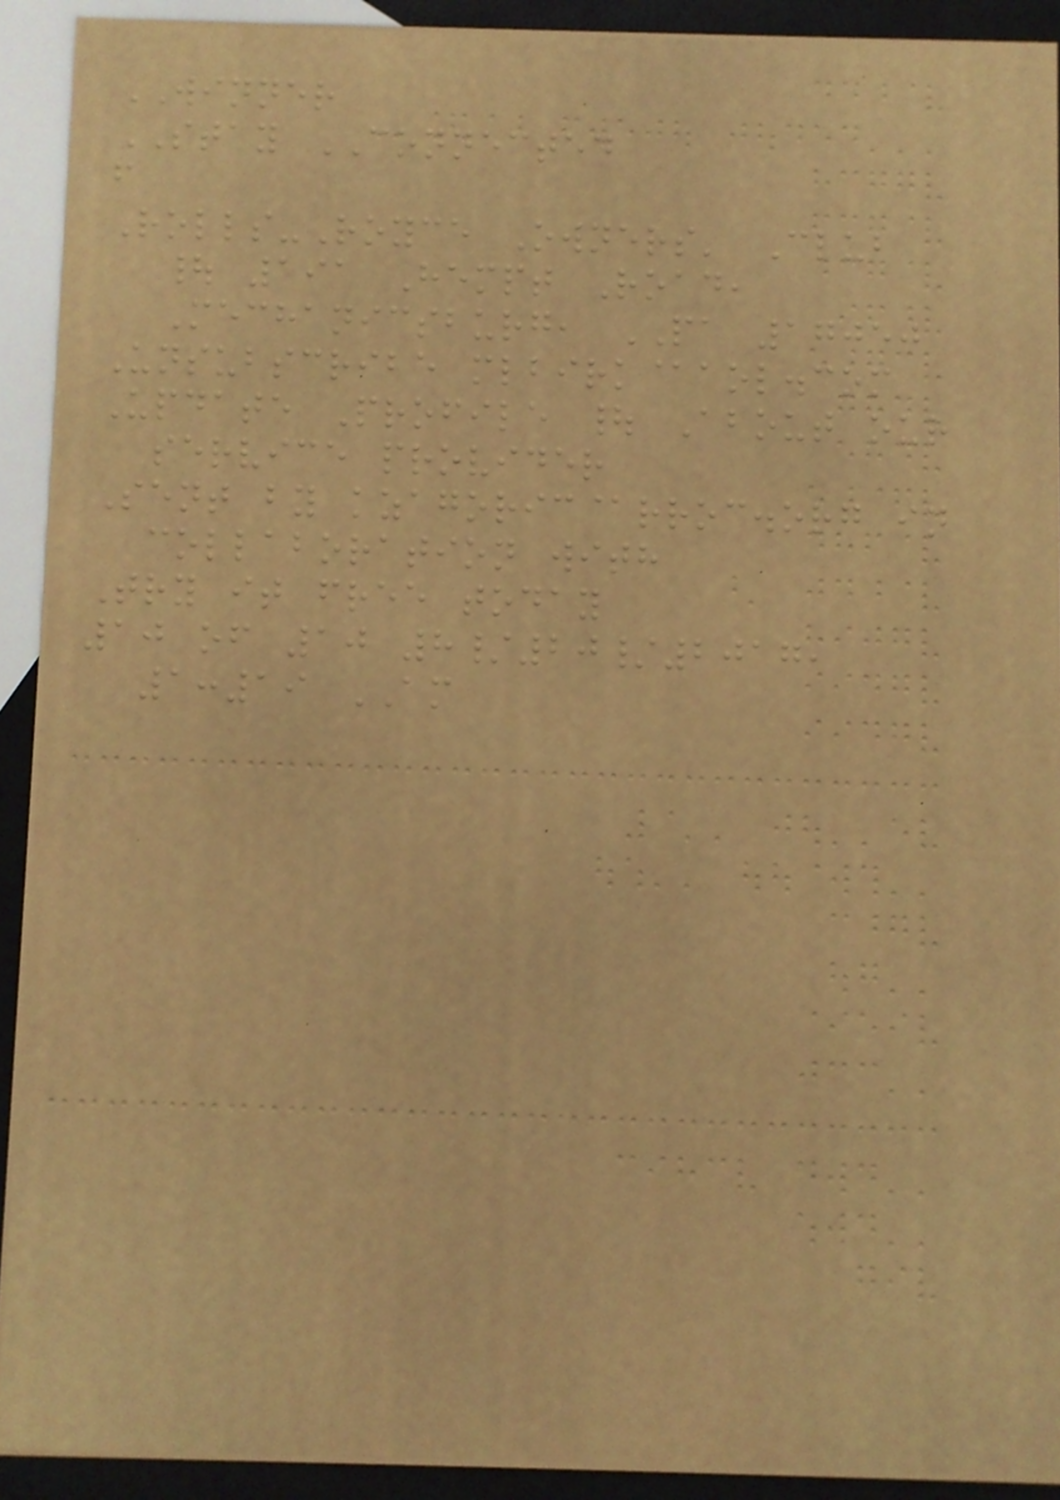WINNER
STAY CONNECTED
f
Rolls-Royce Owners' Club
| 191 Hempt Road,
Mechanicsburg, PA 17050
Unsubscribe mlbirk@aol.com
Update Profile | About our
service provider
Sent by kzagoric@rroc.org in
collaboration with
Try it free today
10 of 10 8/20/2017,
1:19 AM
